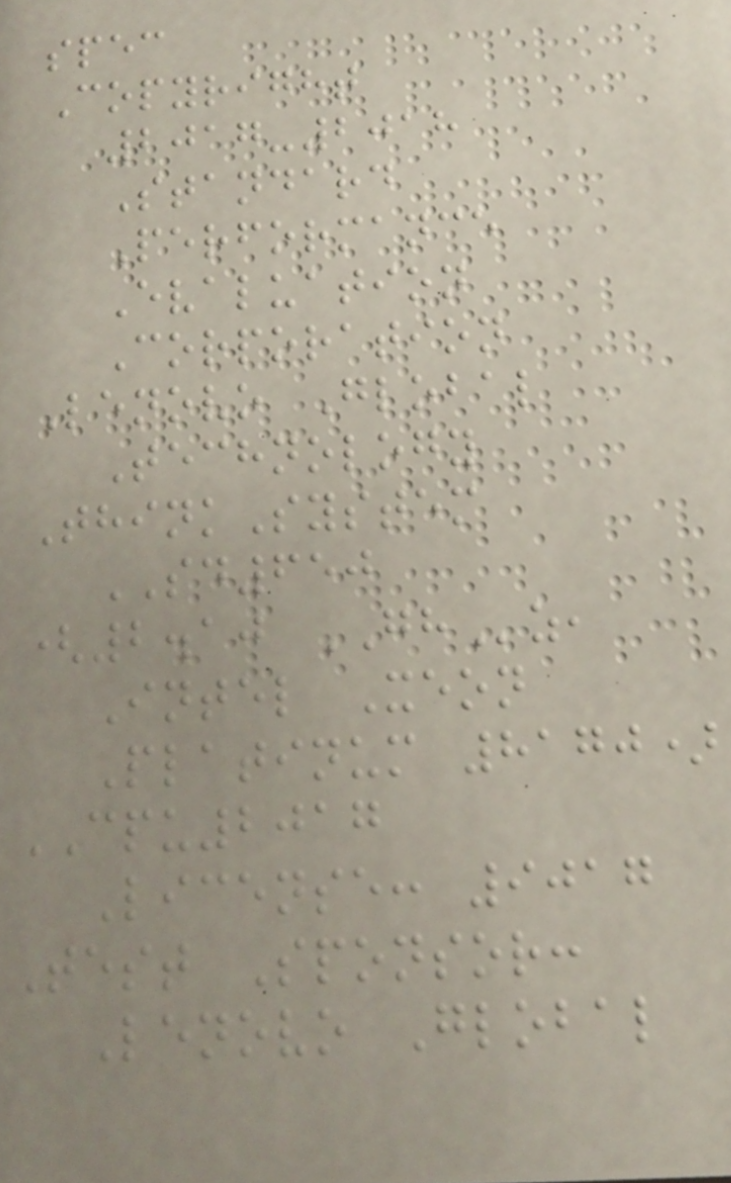spec
Copyright
2017-2018
Standard
Performance
Evaluation
Corporation
Lenovo Global
Technology
ThinkSystem
SD650
(2.10 GHz,
Intel Xeon
Platinum 8170)
CPU2017
License: 9017
Test Sponsor:
Lenovo Global
